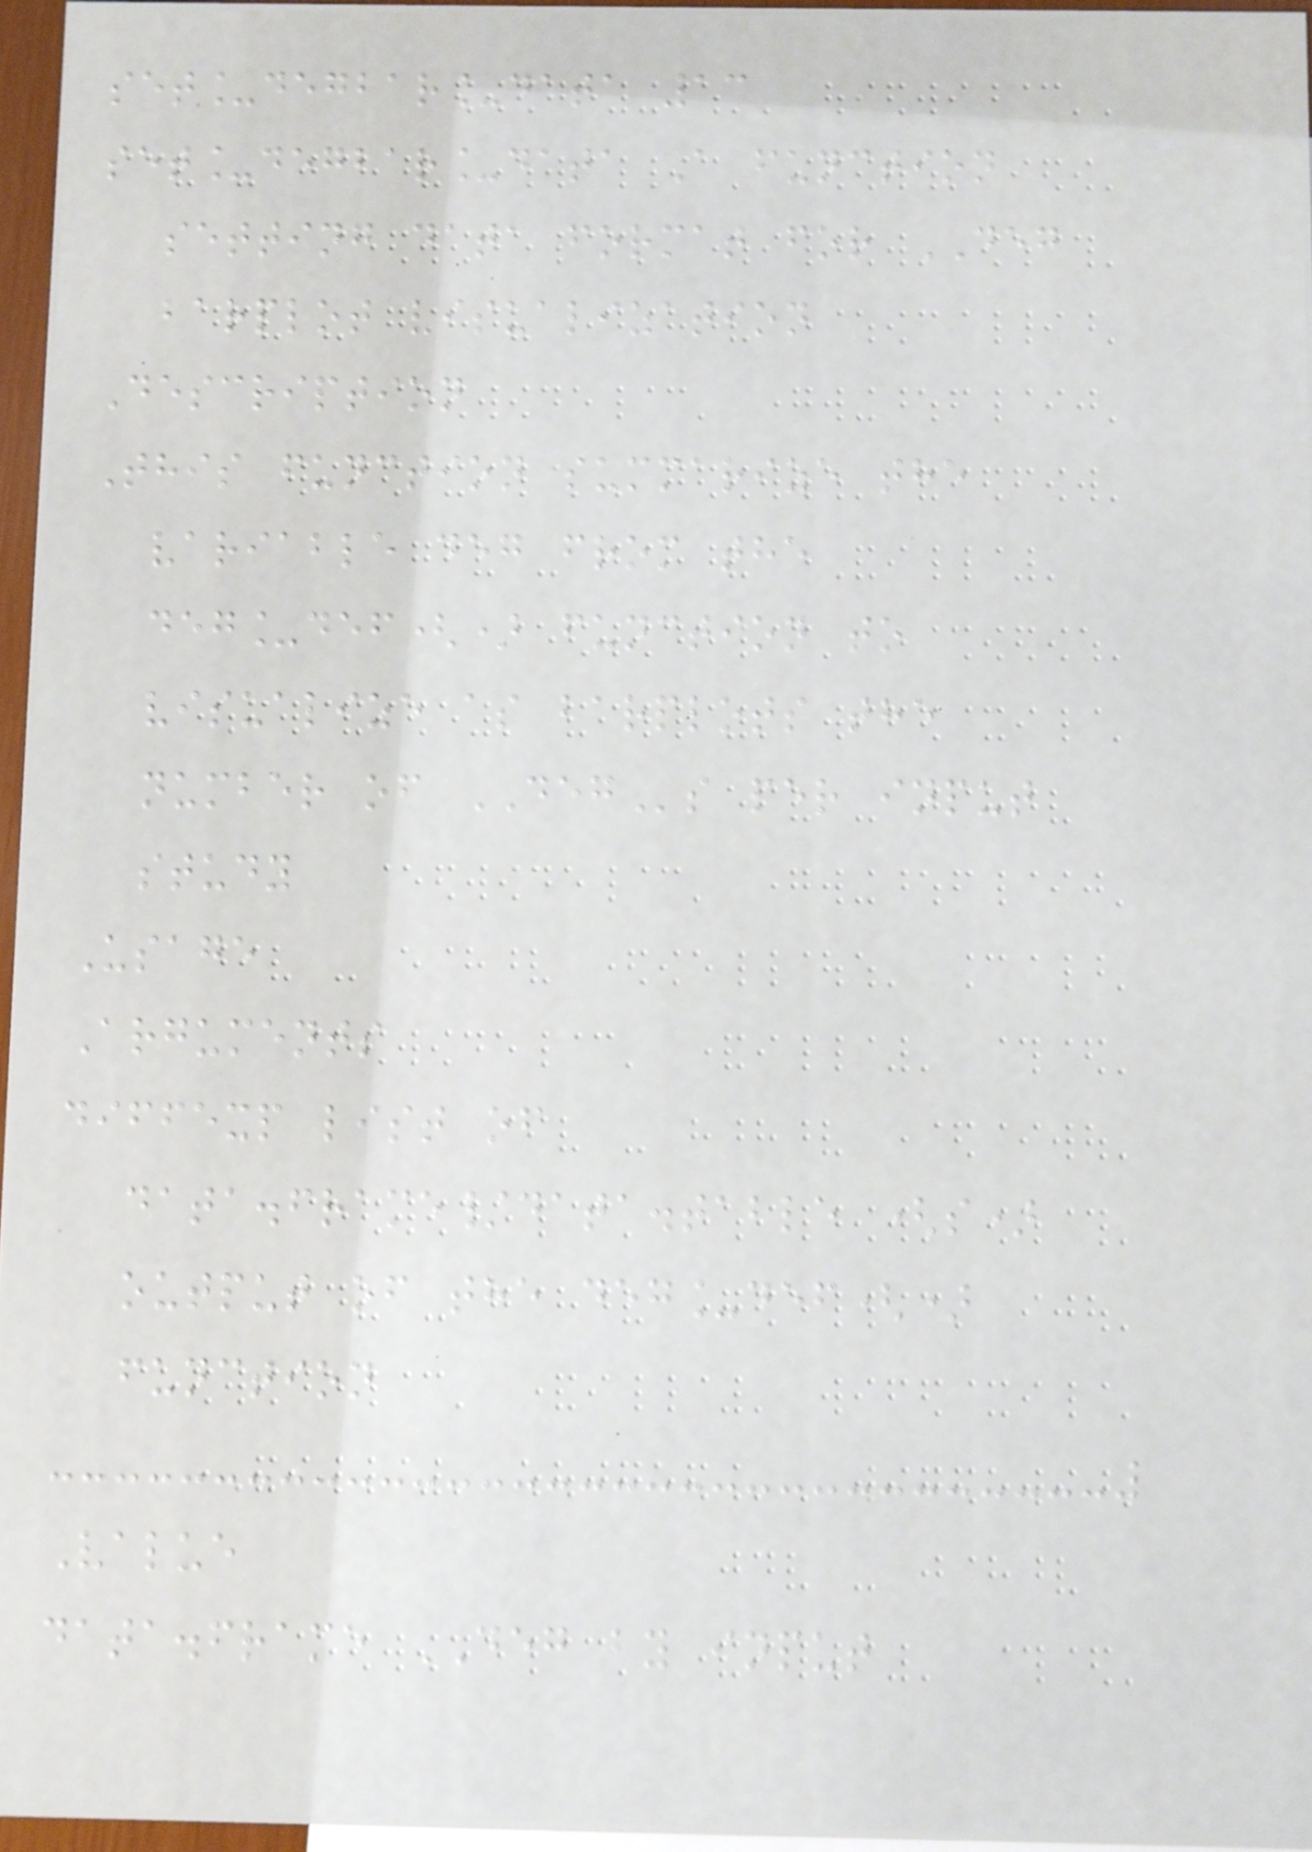set_degbar_data 13
set_degbar_data A function
setting data format for DEG
barplot visualization
Description
This function summarize the
variable deg from the
deg_def() function to
visualize as barplots the
number of DEGs per input
study
Usage
Arguments
diffexp list of
data.frame/data.table (s)
output of the deg_def()
function
Value
data.frame DEG by input
